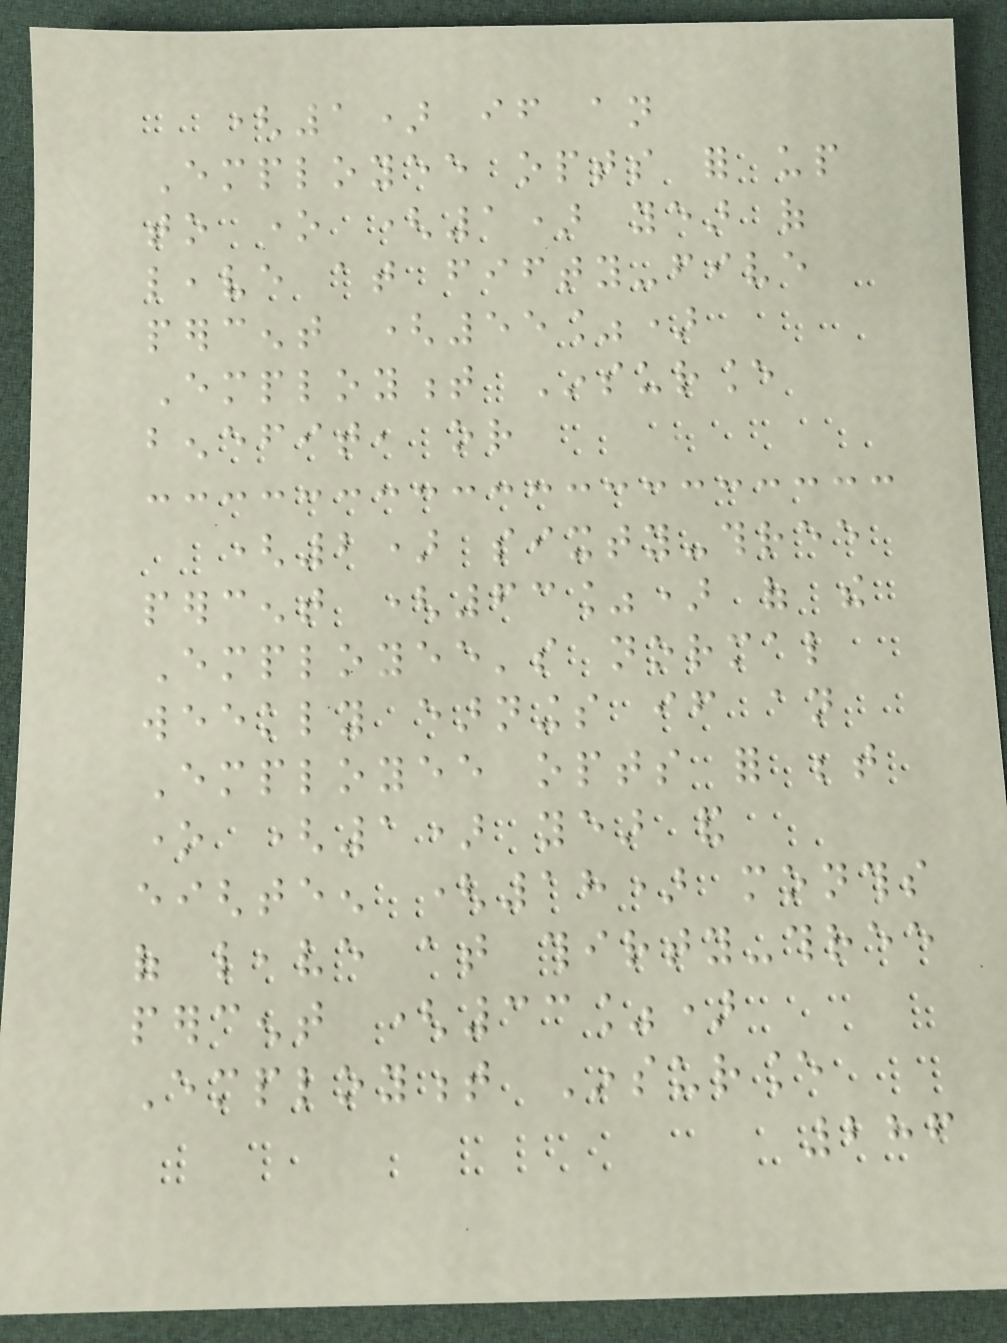(1) if an
Employee opts for up
to one (1) year of
leave at fifty-five
percent (55%)
Employment Insurance
benefit, or
(2) sixty-three
percent (63%) of the
Employee's normal
weekly earnings if an
Employee opts for between
one (1) year and
eighteen (18) months
of leave at thirty-three
percent (33%)
Employment Insurance
286
